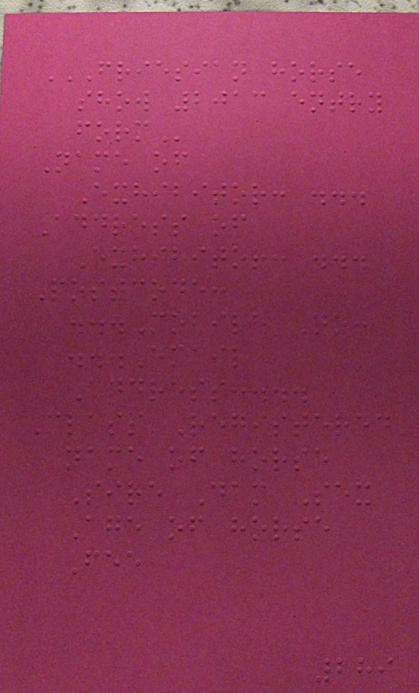FRIESIAN HORSE
SHOW 2013 ENTRY
FORM
Name of
Exhibitor: ...
Address of
Exhibitor: ...
Postcode:
...Mobile No:
...Email
Address:...
Class Registered
name of horse
Sire Dam Sex
Age of horse
Fee
289
